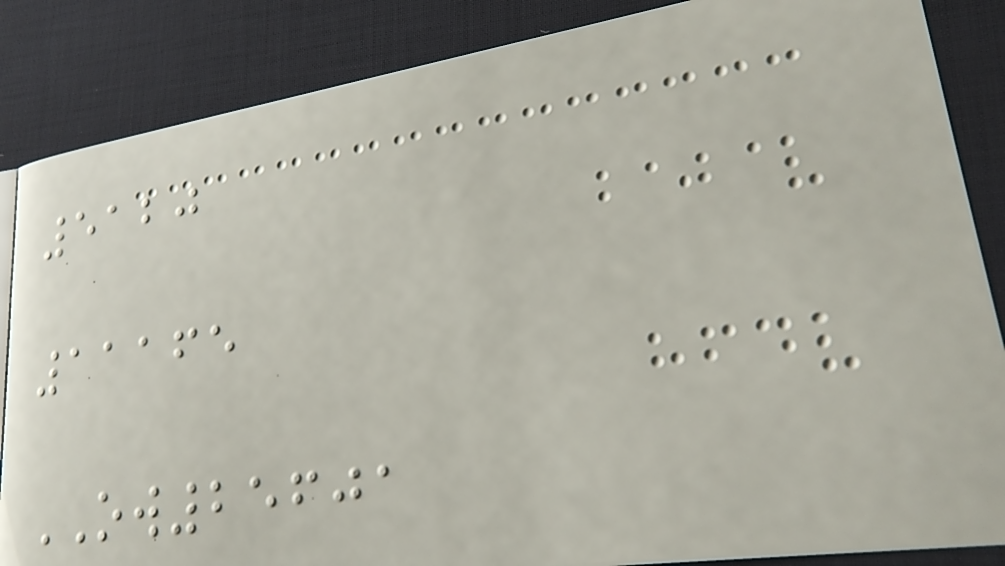5120
11165
OW25601
